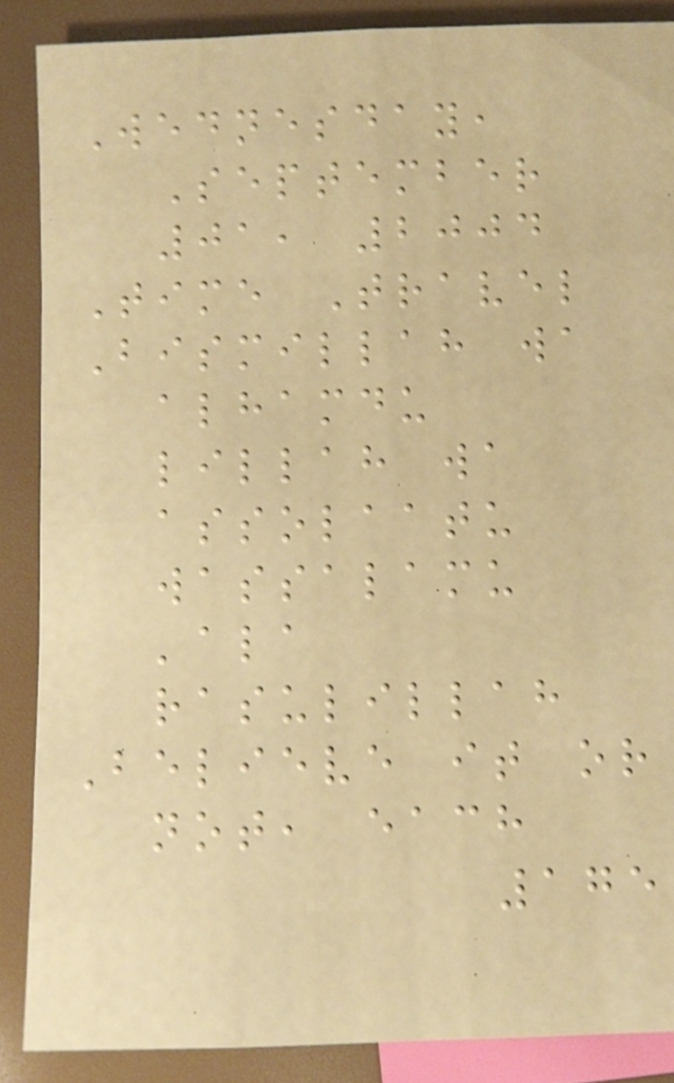Wednesday,
September
01, 2004
Time Travel
Bismillah wa
alhamdu
lillah wa
assolaatu
wassalamu
'ala
rasulillah
Believe it or
not, each
175
